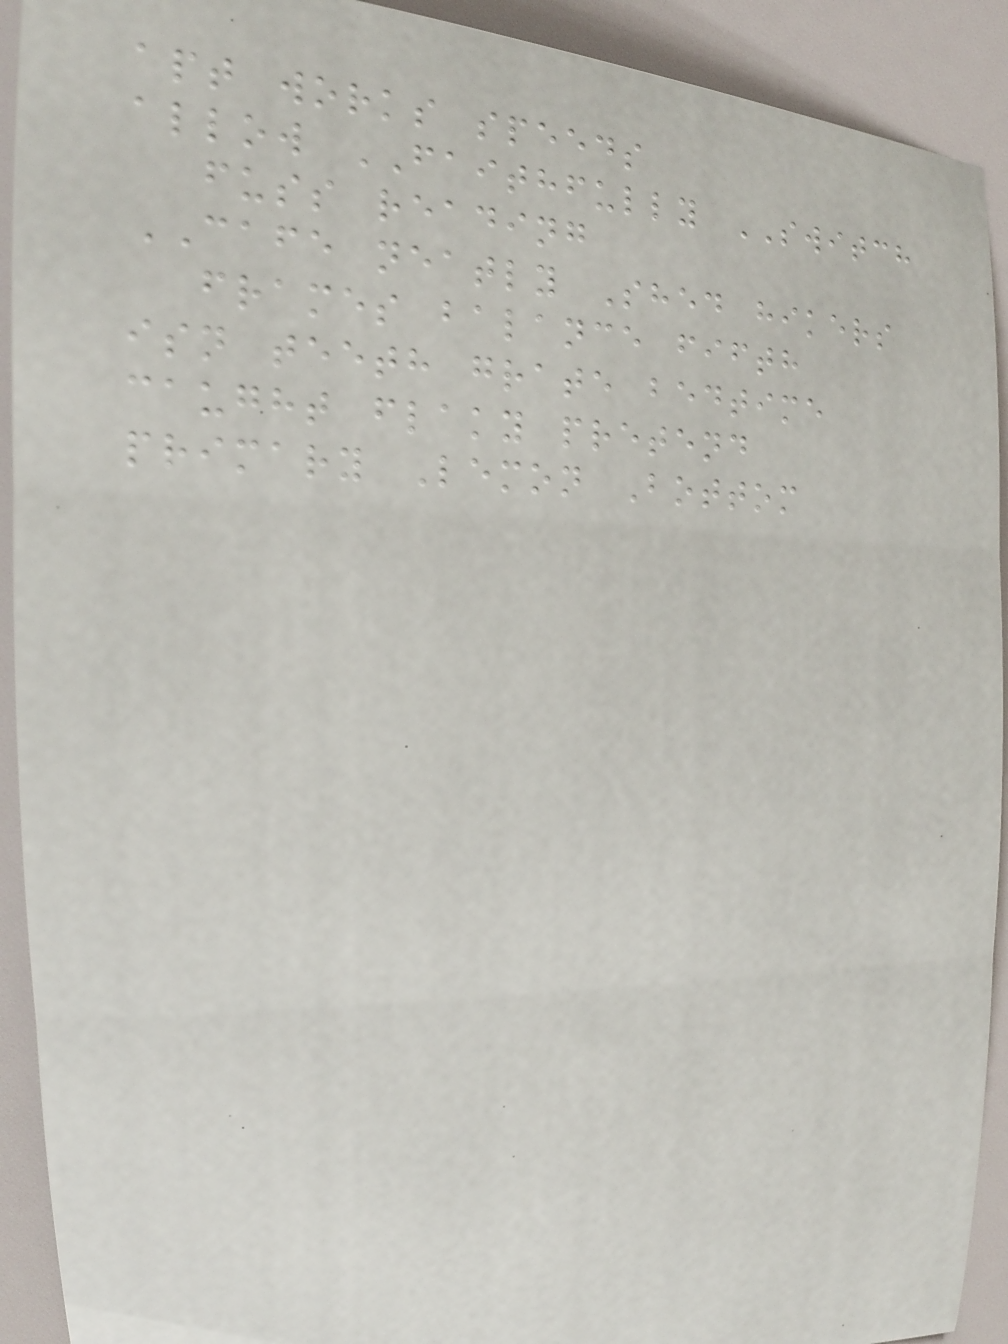apt works speeds
allow FAITHFULLY SWITCH
fuss reading
CAFE neatly Shed hikers
frames balance fifth
isn teeth grate bedtime
caught flaky pretend
primary Lemon Bottom
